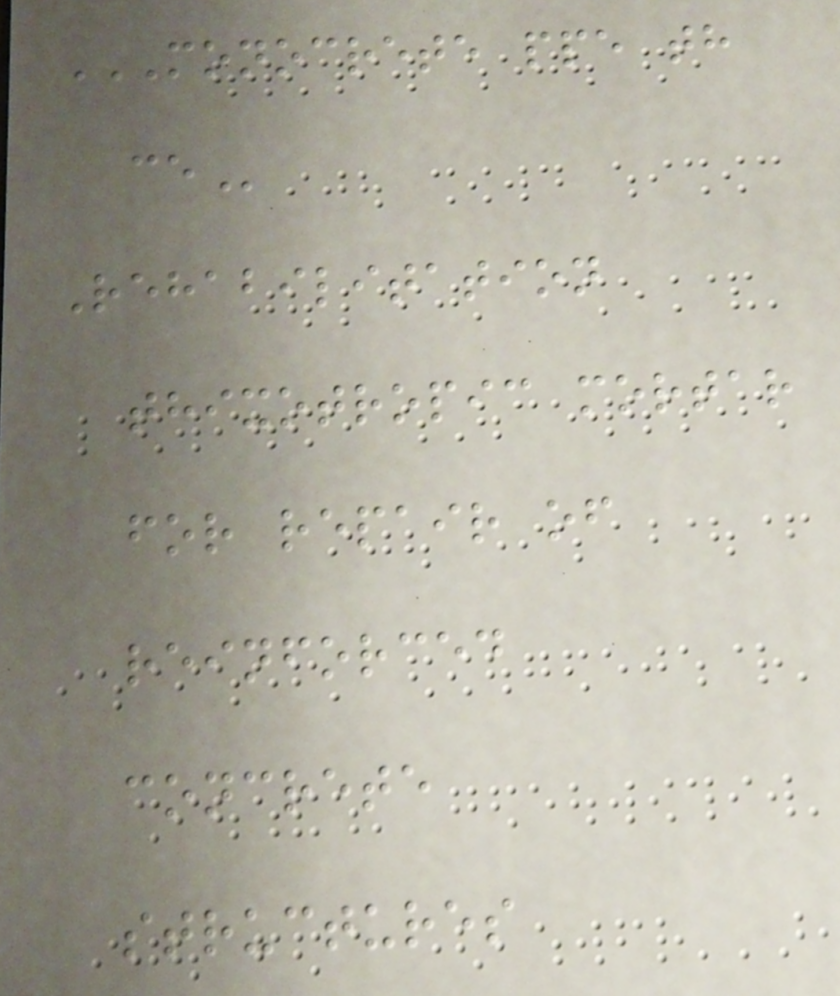MONOCRETE PPE TH
CE
Rehabilitation
thixotropic mortar
for repair of
reinforced
concrete
structures
